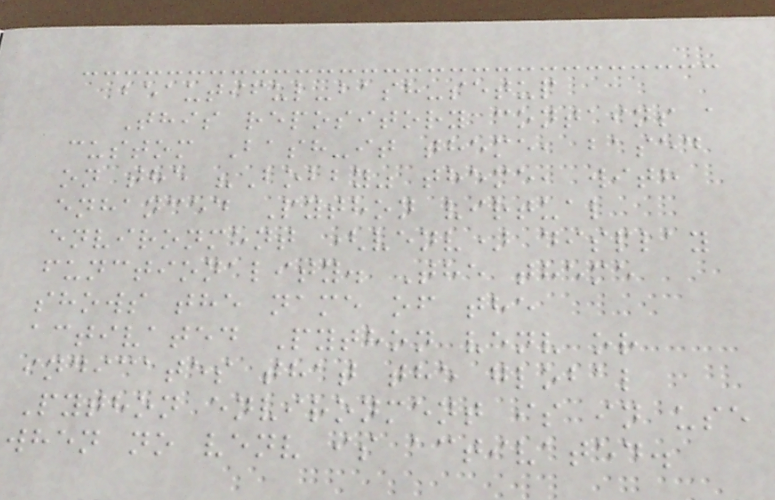beautiful-bash-setup
This repository contains a
custom Bash-it theme, based
on the "Bobby" theme, with
enhanced Python virtual
environment (venv) display
functionality. The theme
shows the name of the
activated Python venv or
indicates that the global
Python environment is in use
when no venv is activated.
